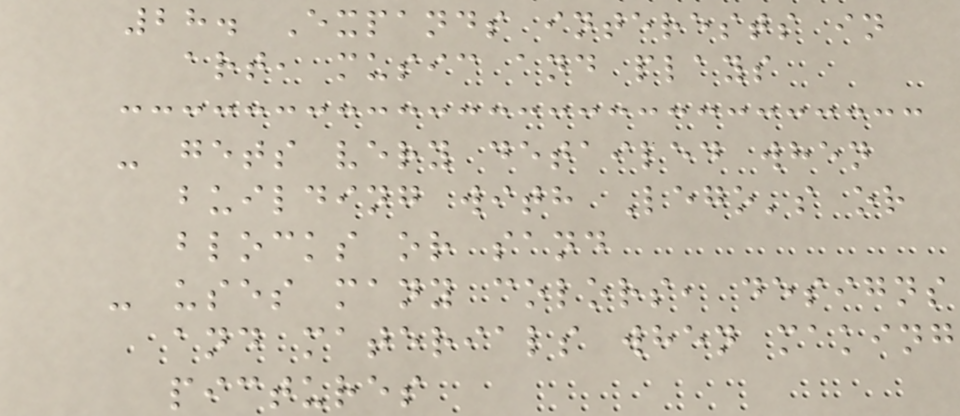28. Expands interests in
art, music and plays
- gets very detailed when
building with Lego's or
blocks or sand
- uses many colors, designs
and materials when making
pictures
